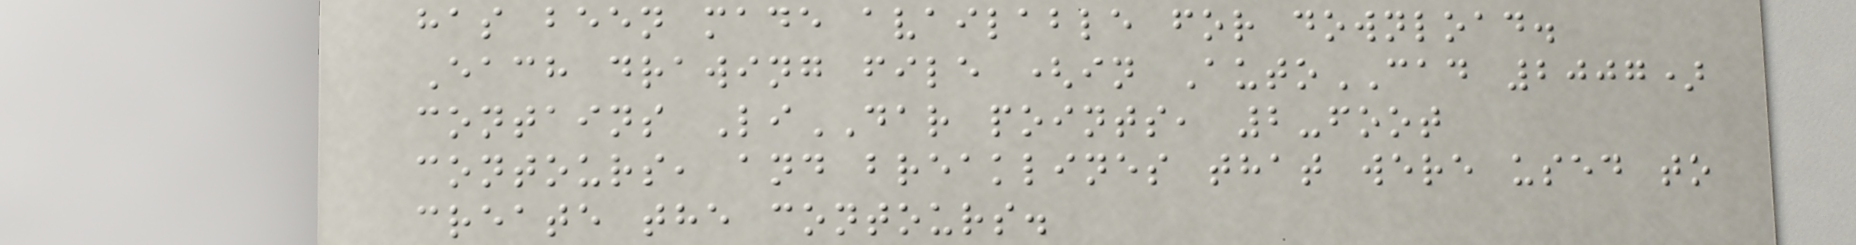has been made available for download.
Each drawing file (in AutoCAD 2007)
contains LiDAR points, 2-foot
contours, and breaklines that were used to
create the contours.
